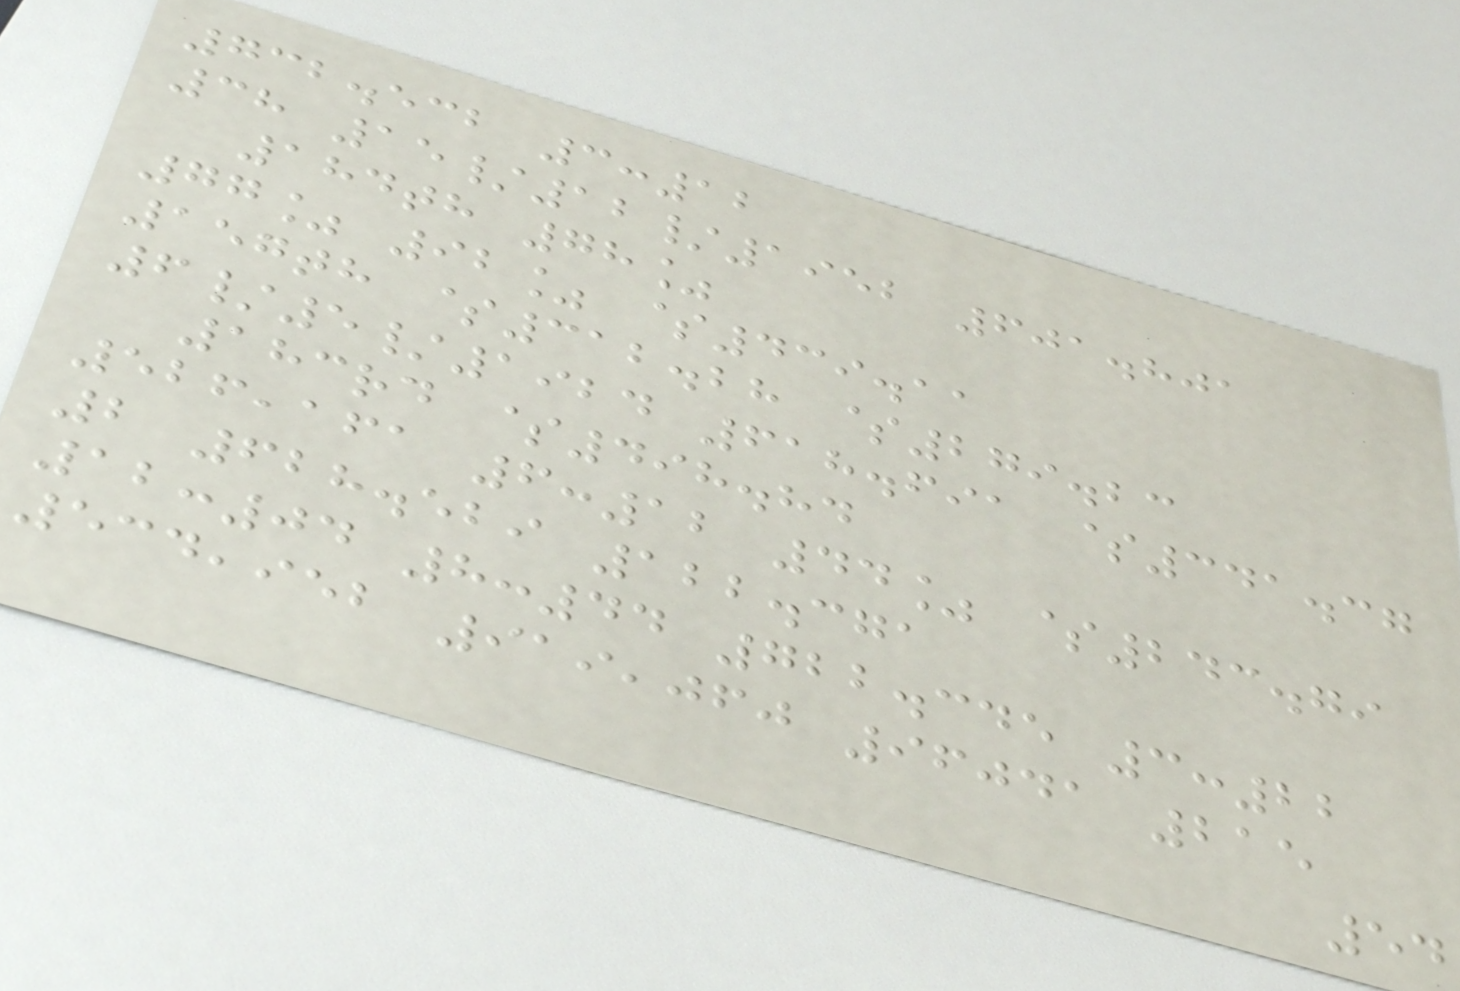732.532 3:12
38 15/12/1952 601.801
184th 78%
77% 92% $439.11
157th $312.28 $279.23
6/5/1924 618.691 $341.37
183rd $498.84
526,161 6:12 44% $243.79
2 628.529 122.371
12:04 8:44 722.345 3:22
534,952 919,060 96041 215
54
